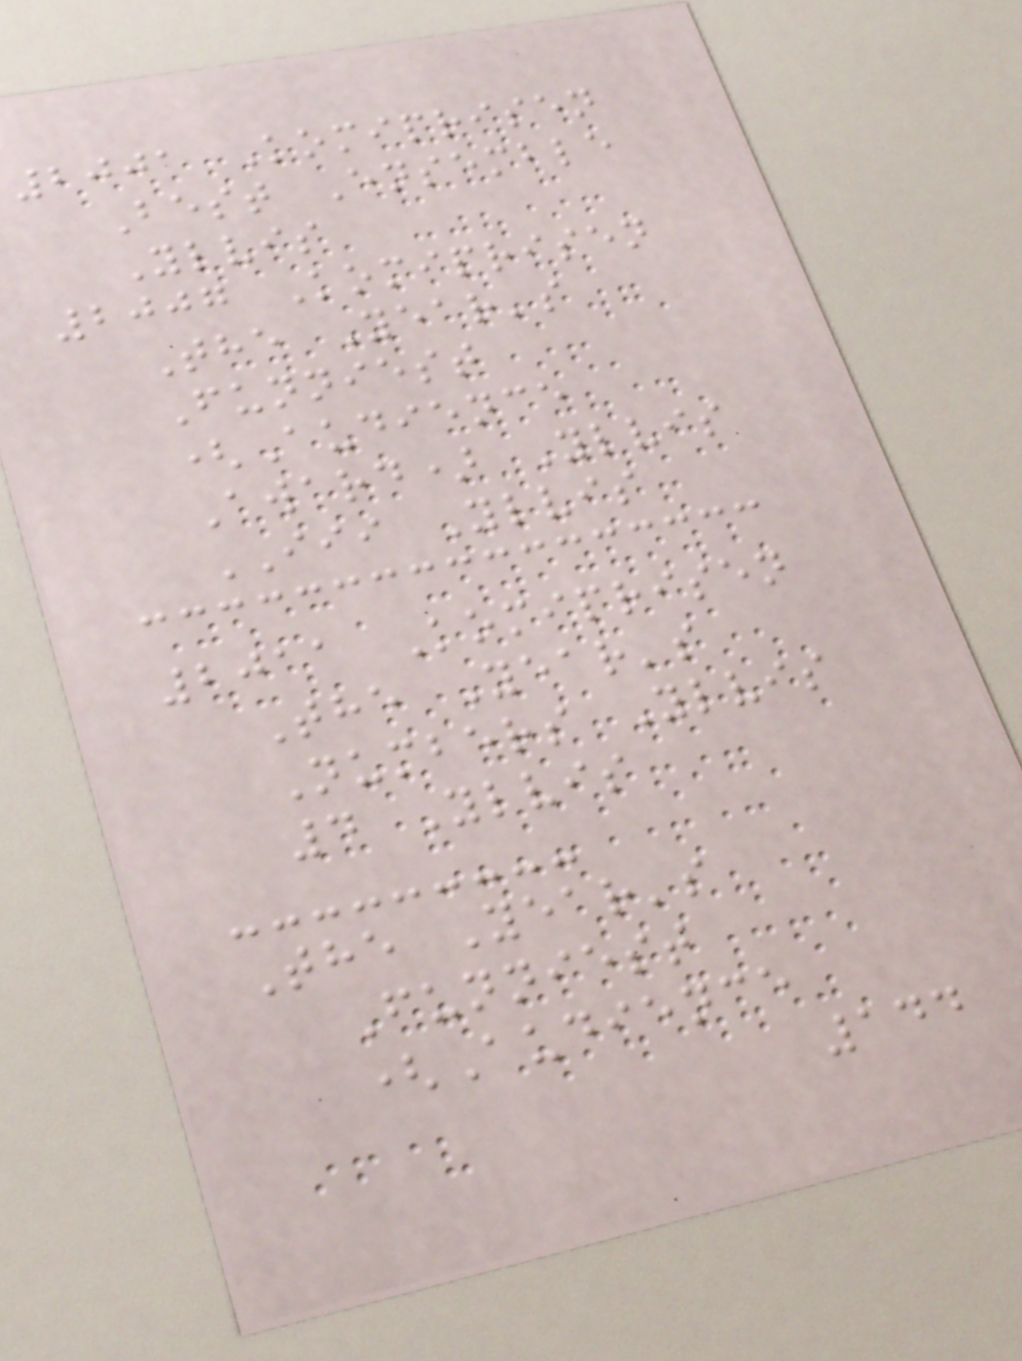2001 Komiprisen
Best Ensemble
Ylvis
2007 Komiprisen
The Year's
Funniest
(Audience
Award) Ylvis
III Ylvis
2011 Komiprisen
The Year's
Numbers Ylvis
4 Ylvis
The Year's
Funniest
(Audience
144
